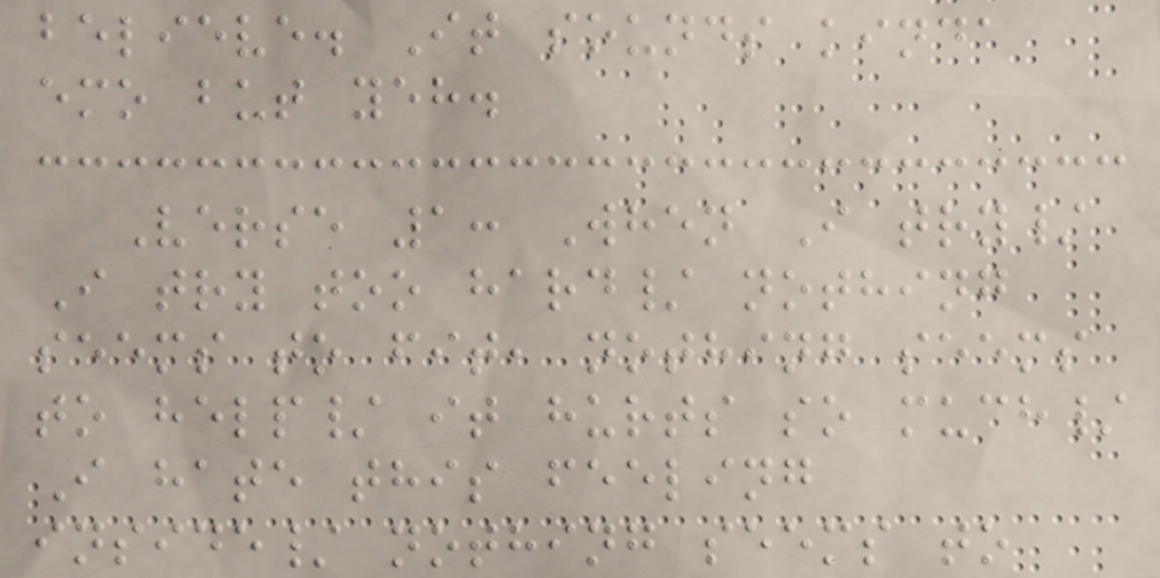believe. It sounds kinda
emo but yeh.
Verse 1: When I try/
I try too hard/ nothing
seems to fit, nothing seems
to help/ it hurts so much/
I hate this feeling
inside/ nothing seems to
